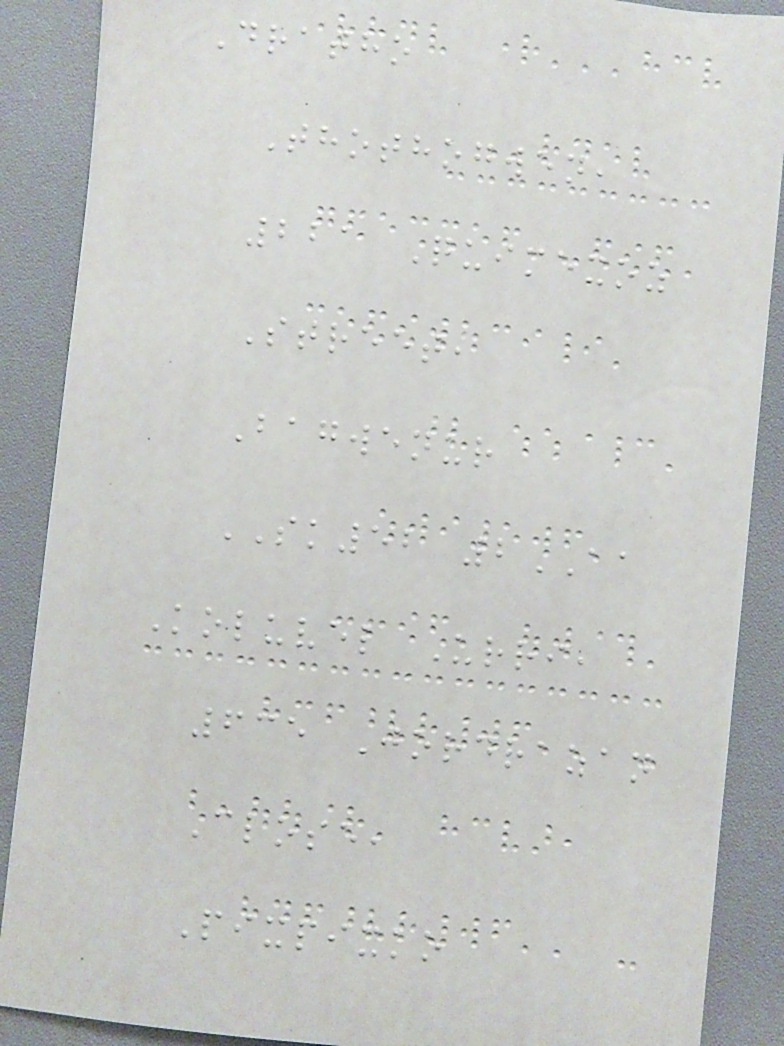Dratho
Thothogwen,
221 Quimexoz
Street,
Bagwenur
SK52 2AA
Koluvel Urri,
635 Jordrazan
Close,
Pixpixko
